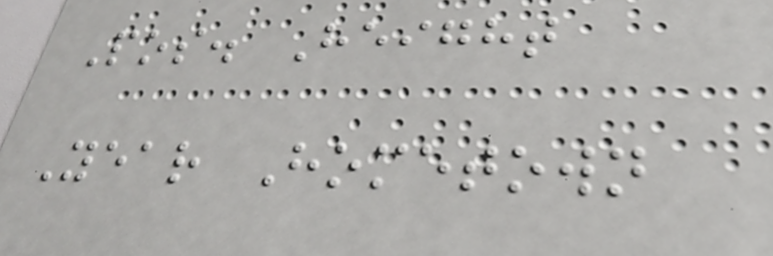Pos. Height
Year Hometown
